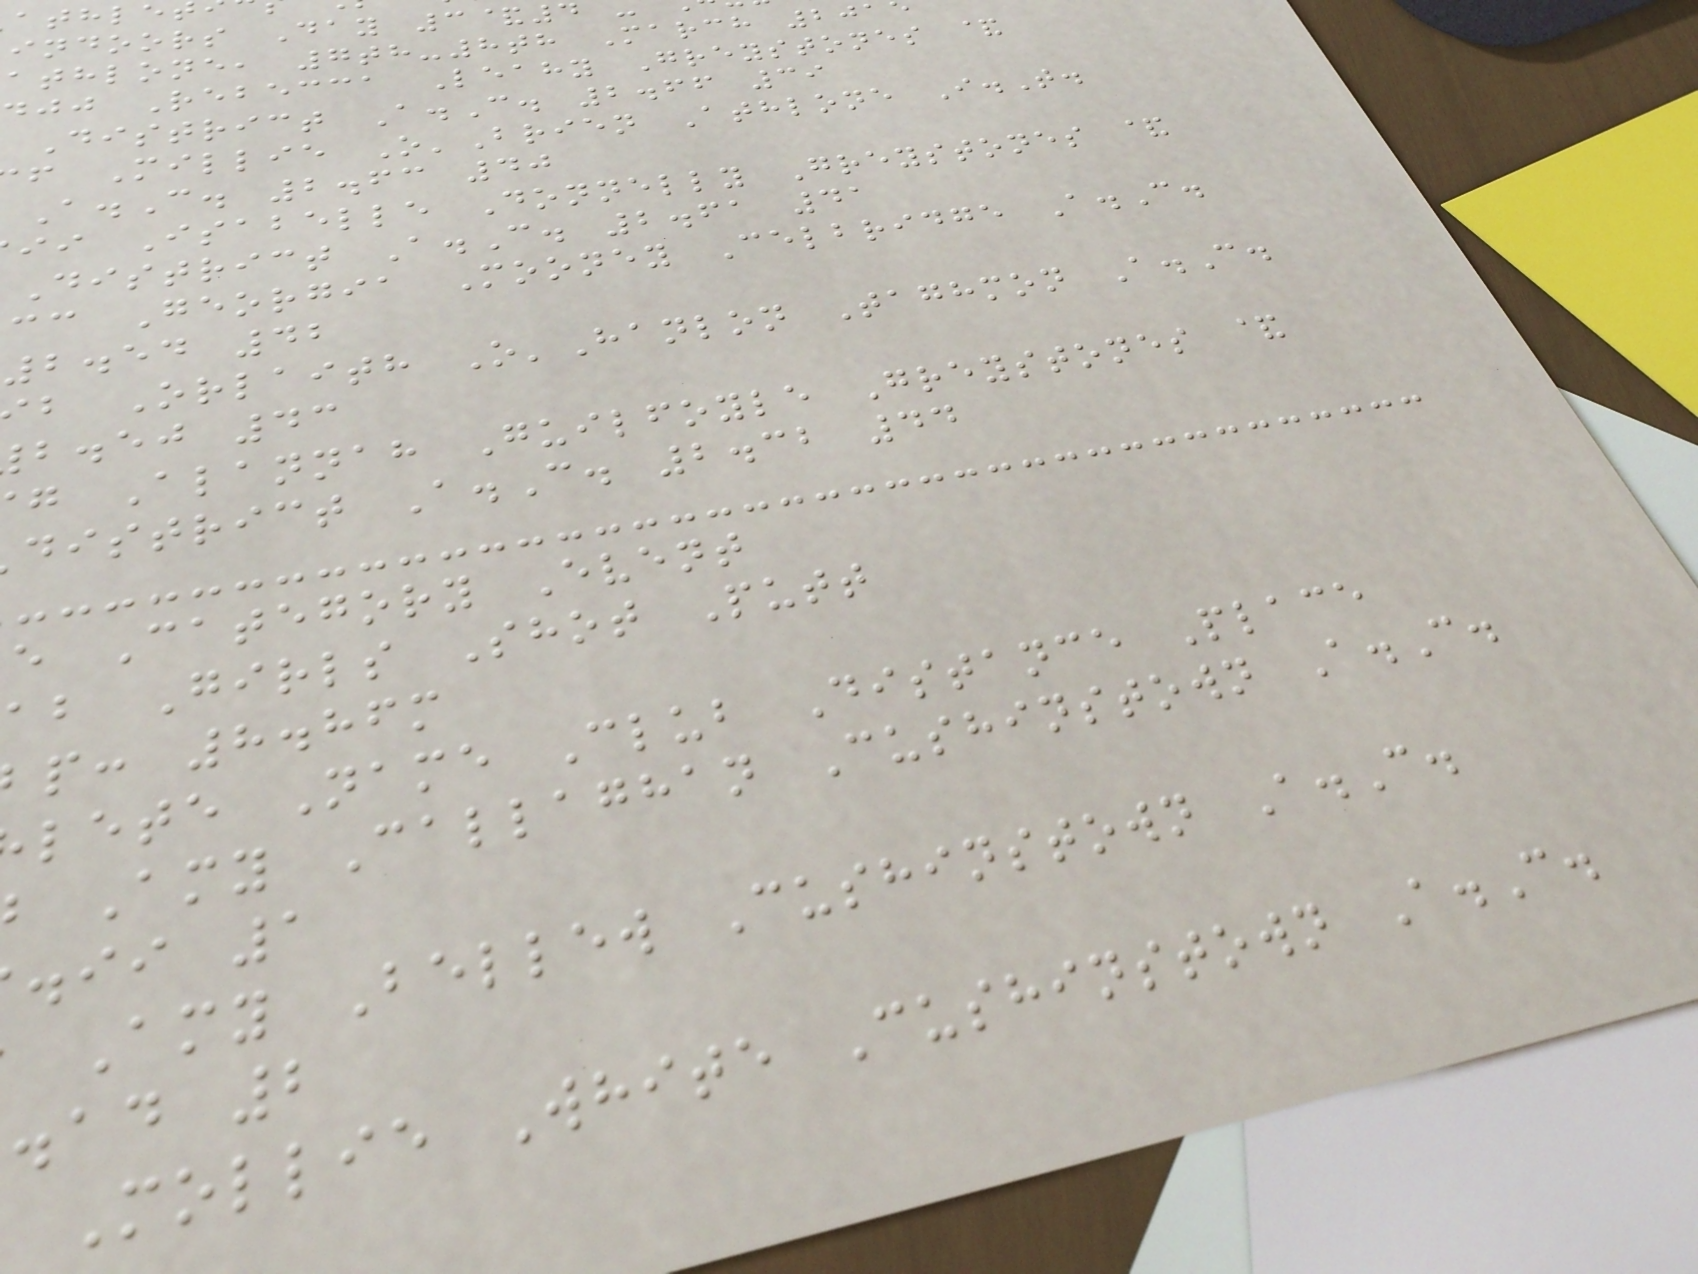indoors Day 3&4
athlone, 7th-8th March 201
djj Rebecca Leahy Greystones &
District A.C. 2.66 39
f Millie O'Brien Athlone I.T.
A.C. 2.63 40
ii Isabelle Donnelly Greystones &
District A.C. 2.61 41
cc Georgia Mooney Celbridge A.C.
2.54 42
b Orlaith O'Hanlon Taghmon A.C.
b.ej 43
g Alannah Guilfoyle Greystones &
district A.C. 2.32 44
e Category Event
ab Girls Shot Putt
p: 8.86m
lete Name Club Distance Place
Amy Callaghan Cushinstown A.C.
.ii 1
Amy Bellew Cushinstown A.C.
.ad 2
Mollie White Cushinstown A.C.
